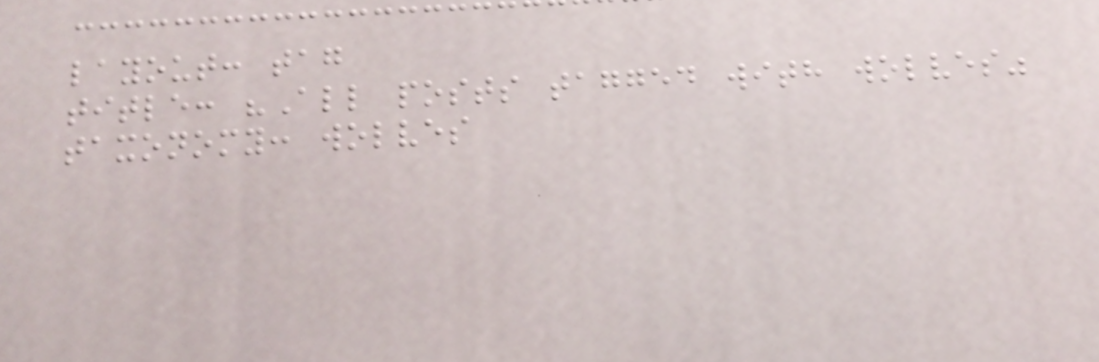layout: tag
title: "All posts tagged with wolves"
taxonomy: wolves
